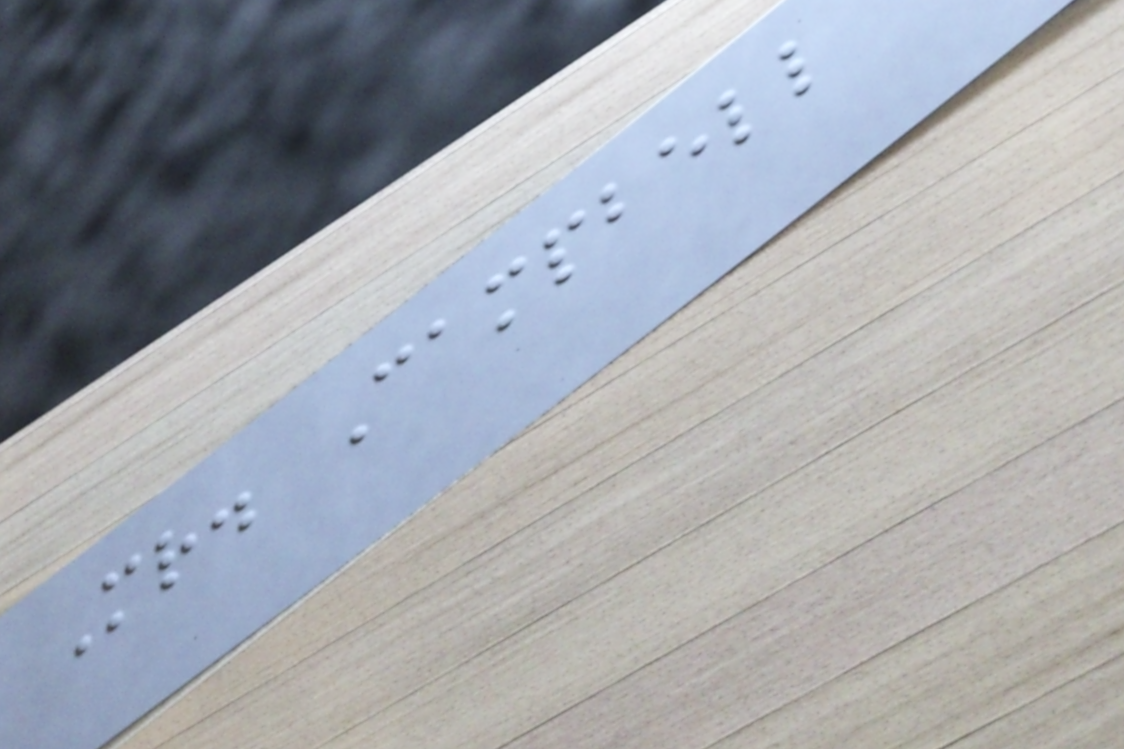Mr. Campbell
